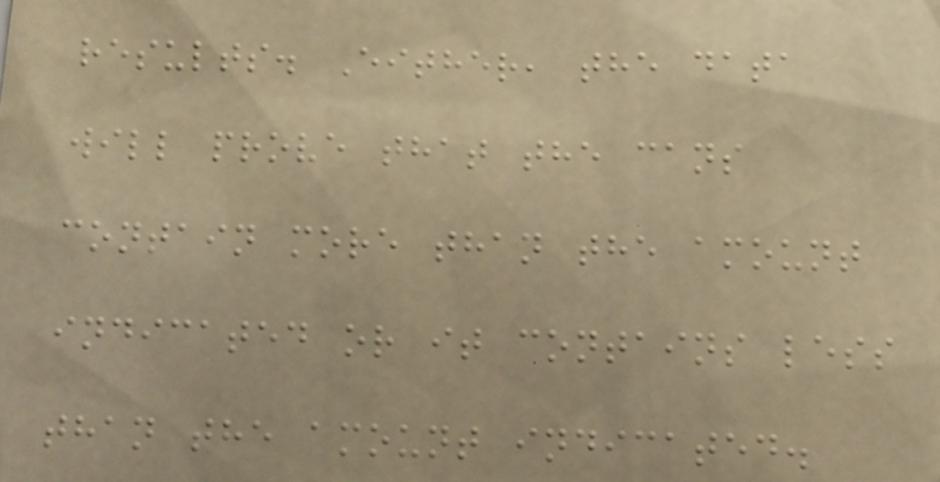results. Either, the data
will prove that the cans
contain more than the amount
indicated or it contains less
than the amount indicated.
